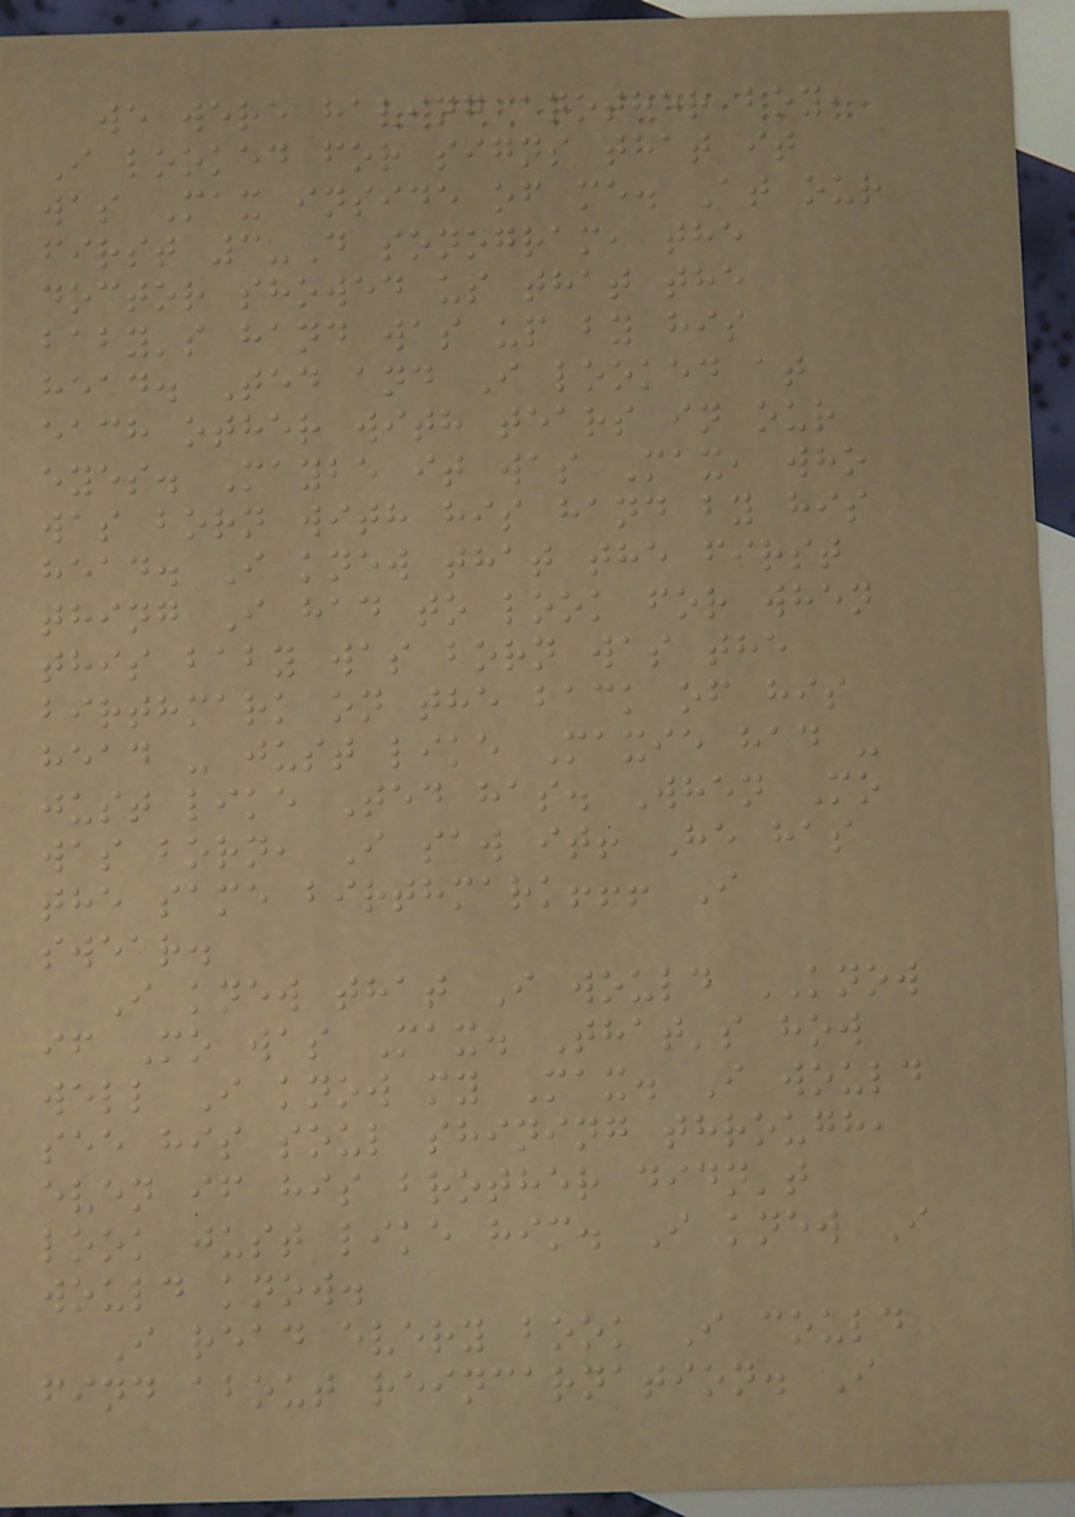we were having another boy,
I looked for signs that it
was Max inside of me. At our
first 3-D sonogram, the
doctor showed us that the
baby's hand was up by his
head. Ted and I looked at
each other with tears in our
eyes. Maybe it was Max, who
was born with his hand by his
head. I knew that the first
thing I had to look for when
this baby was born was the
birthmark on the back of his
head - just like Maxie had -
just like Ted has. When Mo
was born, I saw it! He has
the same birthmark!!! I
swear.
I knew that I would KNOW
if Mo was Max. That's how
well I know my Max. I would
see his soul shining through,
even if his brother didn't
look just like him. I knew I
would know.
I read every book I could
find about reincarnation. I
